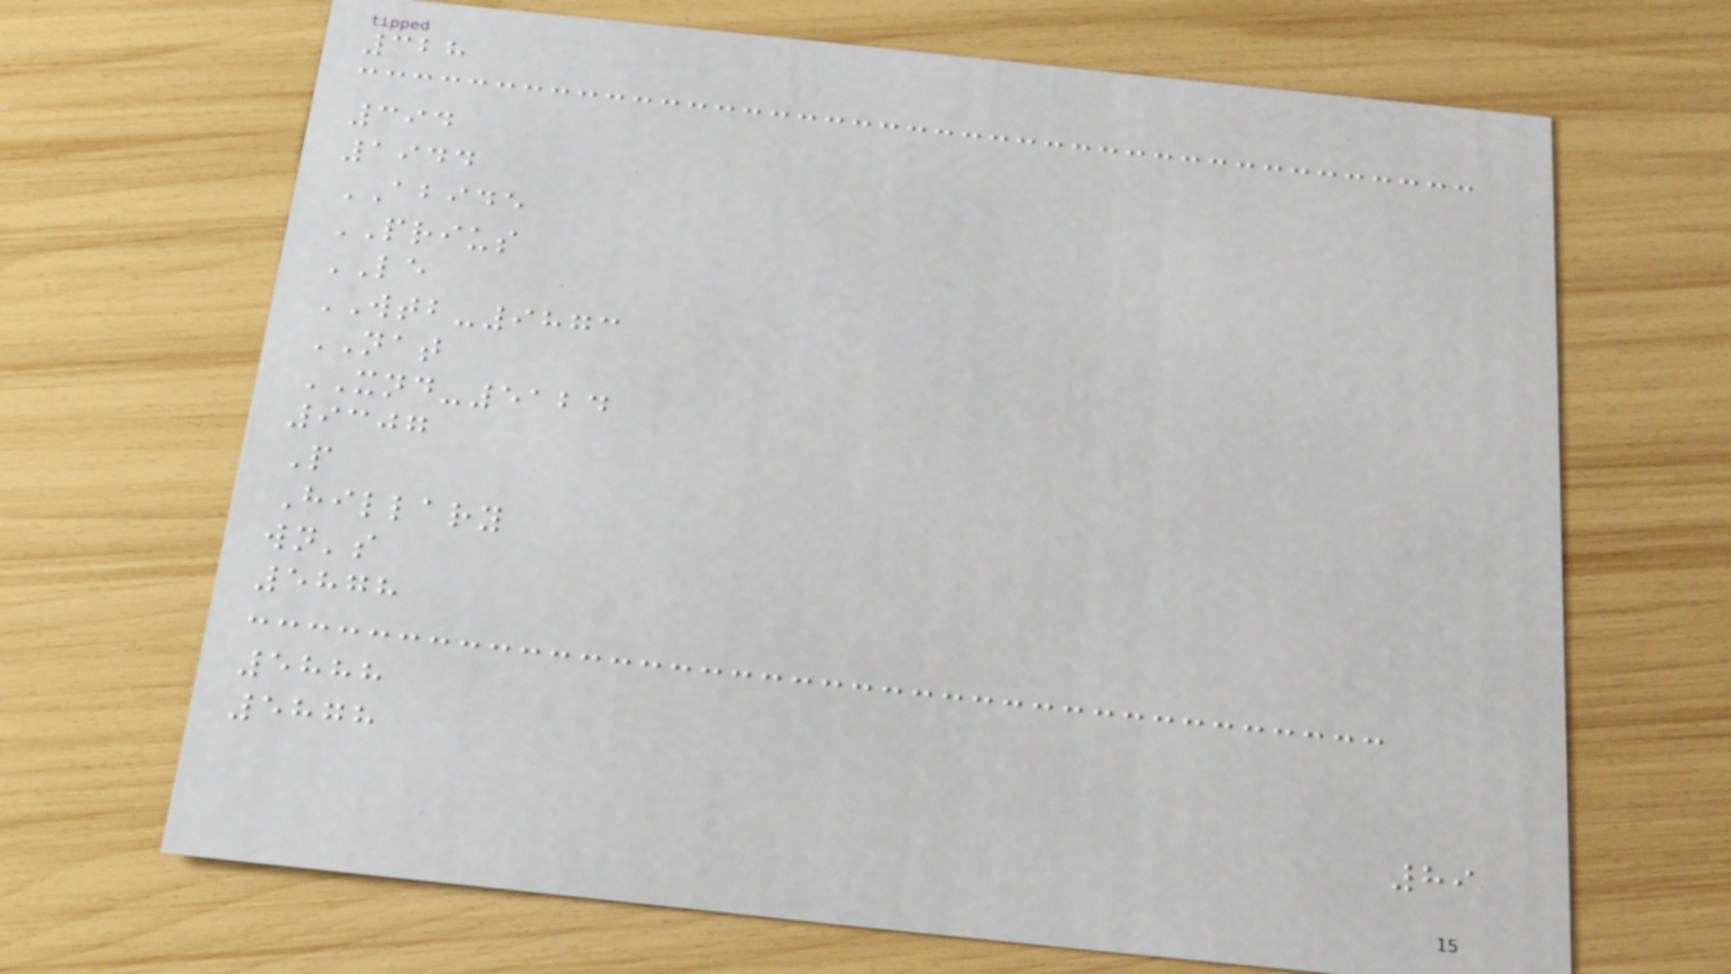328
394
1944
ABIDE
PRIUS
LE
WTB-9873
NAT
XND-5124
9307
P
Hillary
wn's
5878
5888
5878
89
